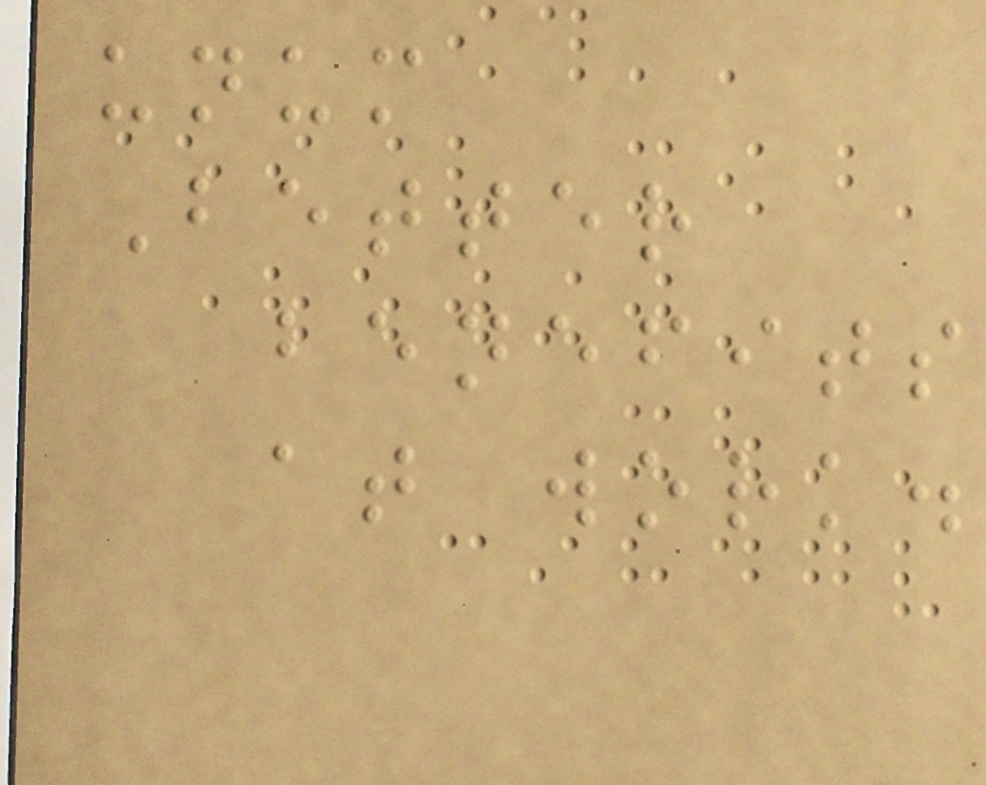unum
Better
benefits
at work.
